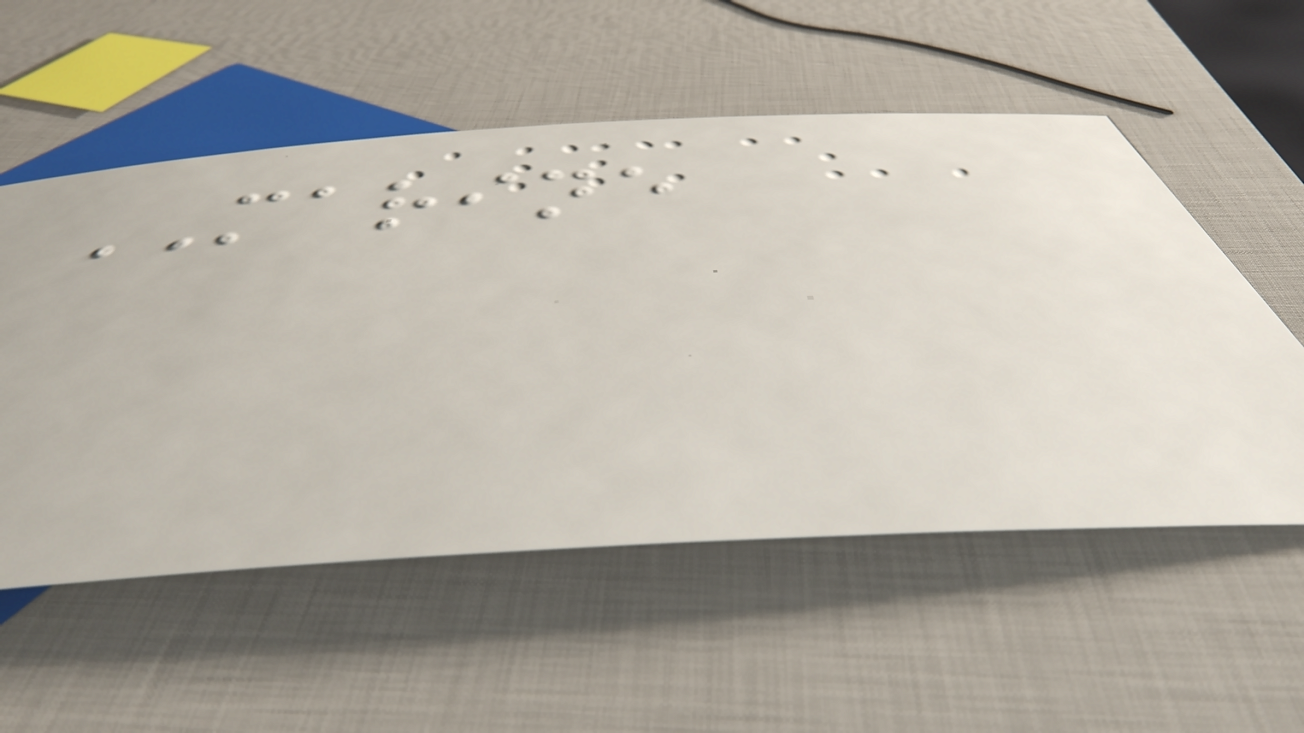MARINE
